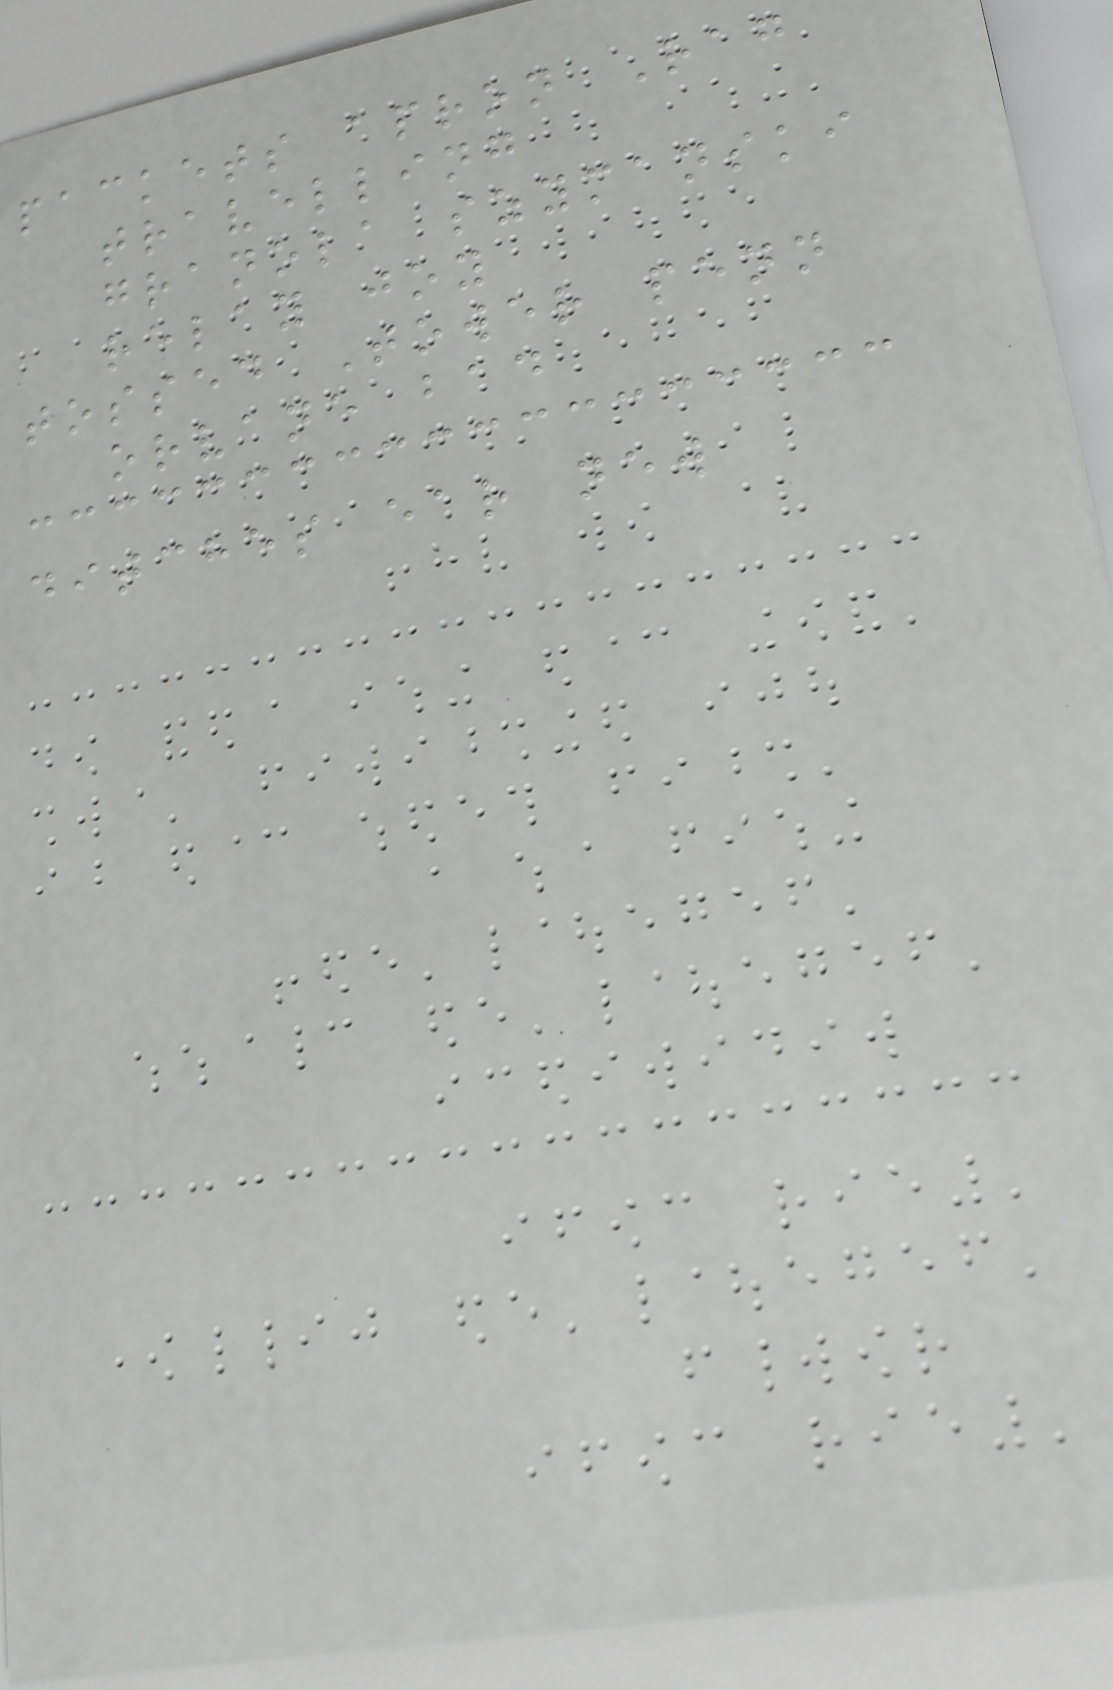packets apron Rag
travelling
granola szymanski
relay joy
tossed Tower penn
orvane bad
ditches ear new
